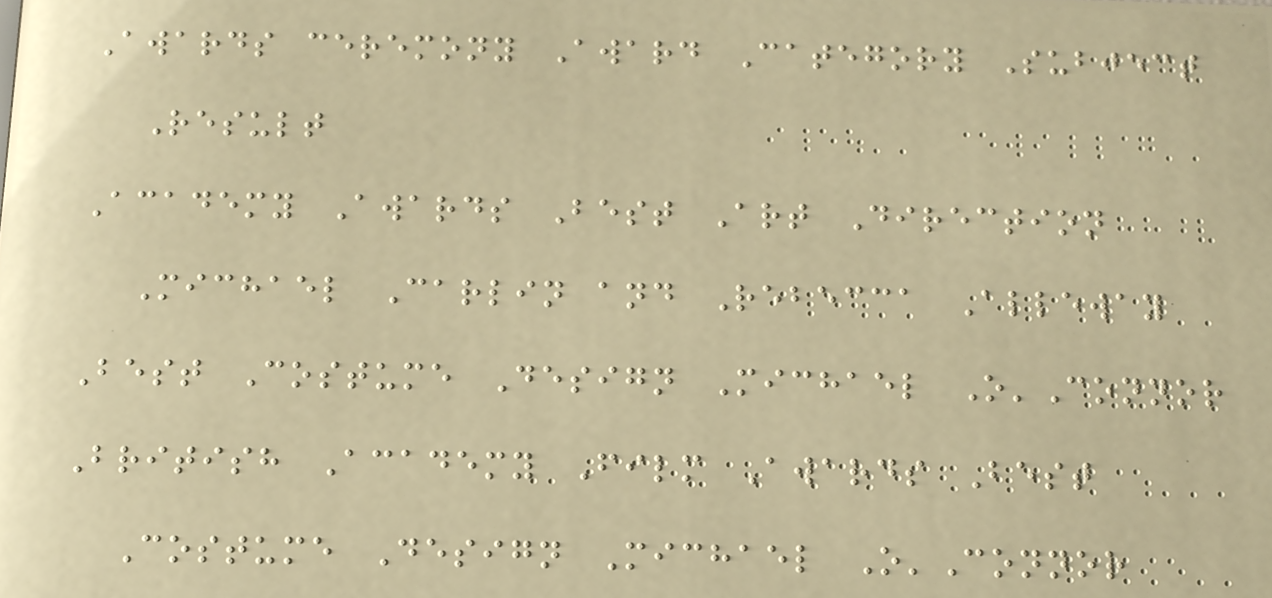Awards ceremony Award Category Subject
Result
Academy Awards Best Art Direction
Michael Carlin and Rebecca Alleway
Best Costume Design Michael O'Connor
British Academy Film Awards Best
Costume Design Michael O'Connor
